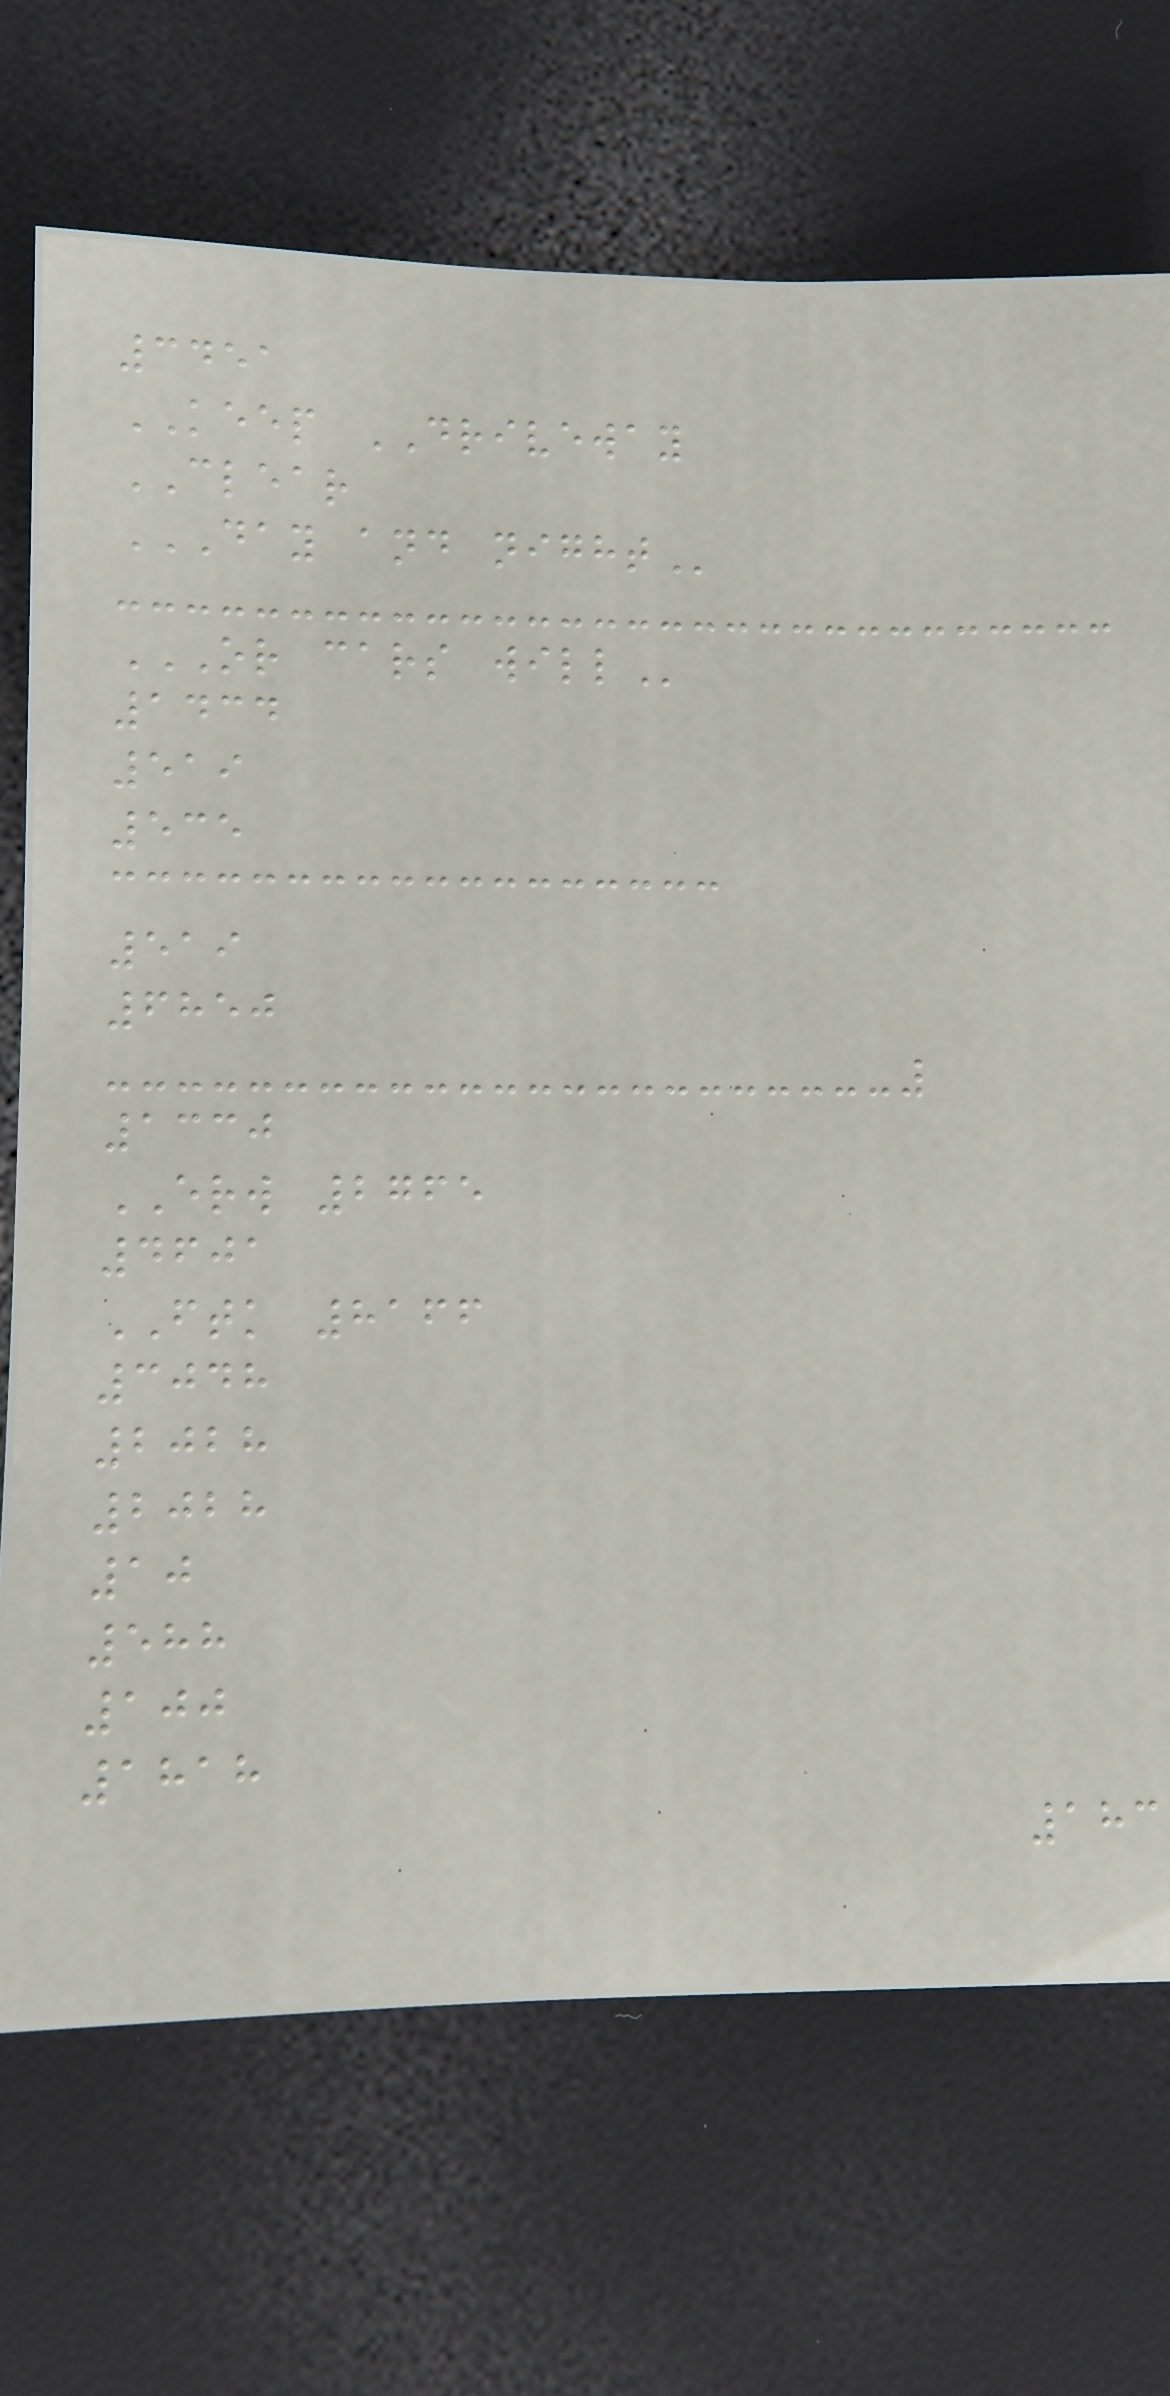3451
KEEP DRIVEWAY
CLEAR
DAY AND NIGHT
OR CARS WILL
1434
519
535
519
6850
1330
ERW 2765
4601
FTK 8166
3048
2028
2028
10
588
100
1818
183
